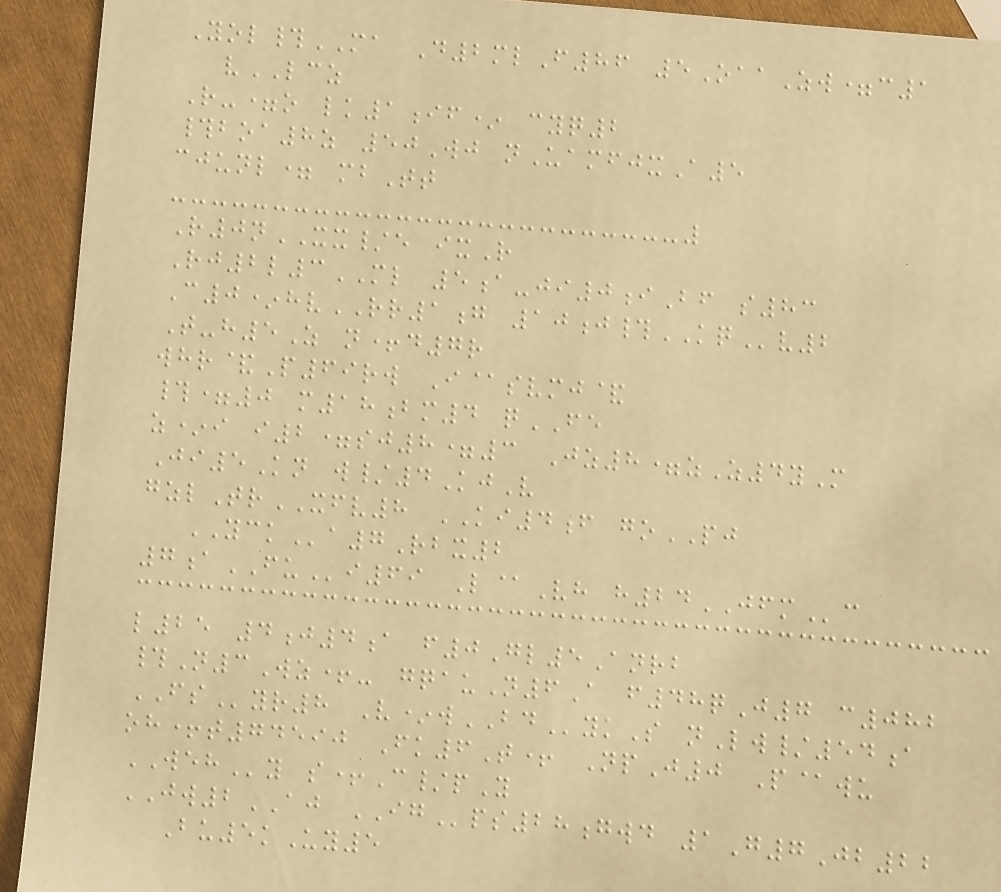Yol#MA D2mlF86 5OaaZw=c1
vLCZ
R-=o lk1if* cyq2
#boa8z 50Wj nUamfjxA5
cjunl= mbTt
R0nXX/e ixR
Rj2l3ML 5a-ji0iBf s83
C0*hvRR1g 10j#KQv2
T-h5Z n+d7r
whr&P69rw I@svmj&
#=0 m18bm4 qFE
z*i i2=sj8=3 Jz8=zZ4yM
Ji5Kn w/4KjV
gzlTrXFV8 KI4f goPJ
YCKa7Rbx2
7aFUi69 L@Vh h24JFMc
l25 4j4a f0Gl5Anrb
#N3Wz+- gqauN6A f48qJ7 c082
FSyr8 V*wBDykS nLw/54a
oh+t74590 Fk6T+ NpJ0 P@wu
WEHy s+C/pY
JW2AJ IGps28gwd 1G7Jb22
Bu5kUy5
